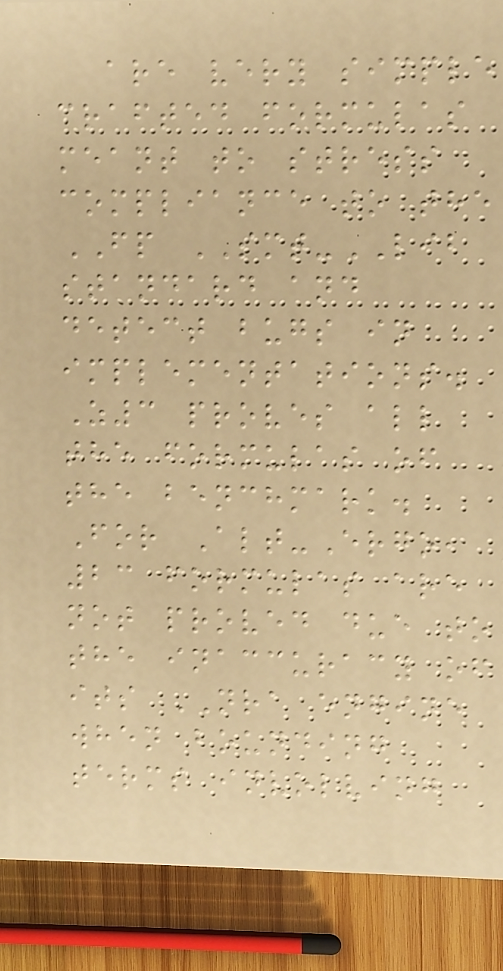are very simple
crafted formulas
meant to stress
compliance to the
FP SMT-LIB
standard and
detect bugs in
implementations.
Z3 proves all
the formulas of
the benchmark.
For Alt-Ergo,
23 formulas are
not proved due to
the inaccuracy of
its NRA engine
when bounding
terms involving
